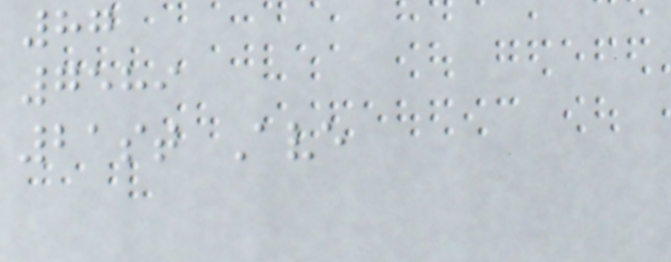87
7589
21st Ave
